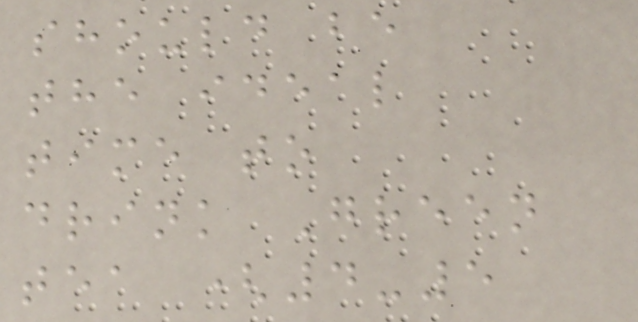should be
the ideal
time to
drink Green
tea (4-5
